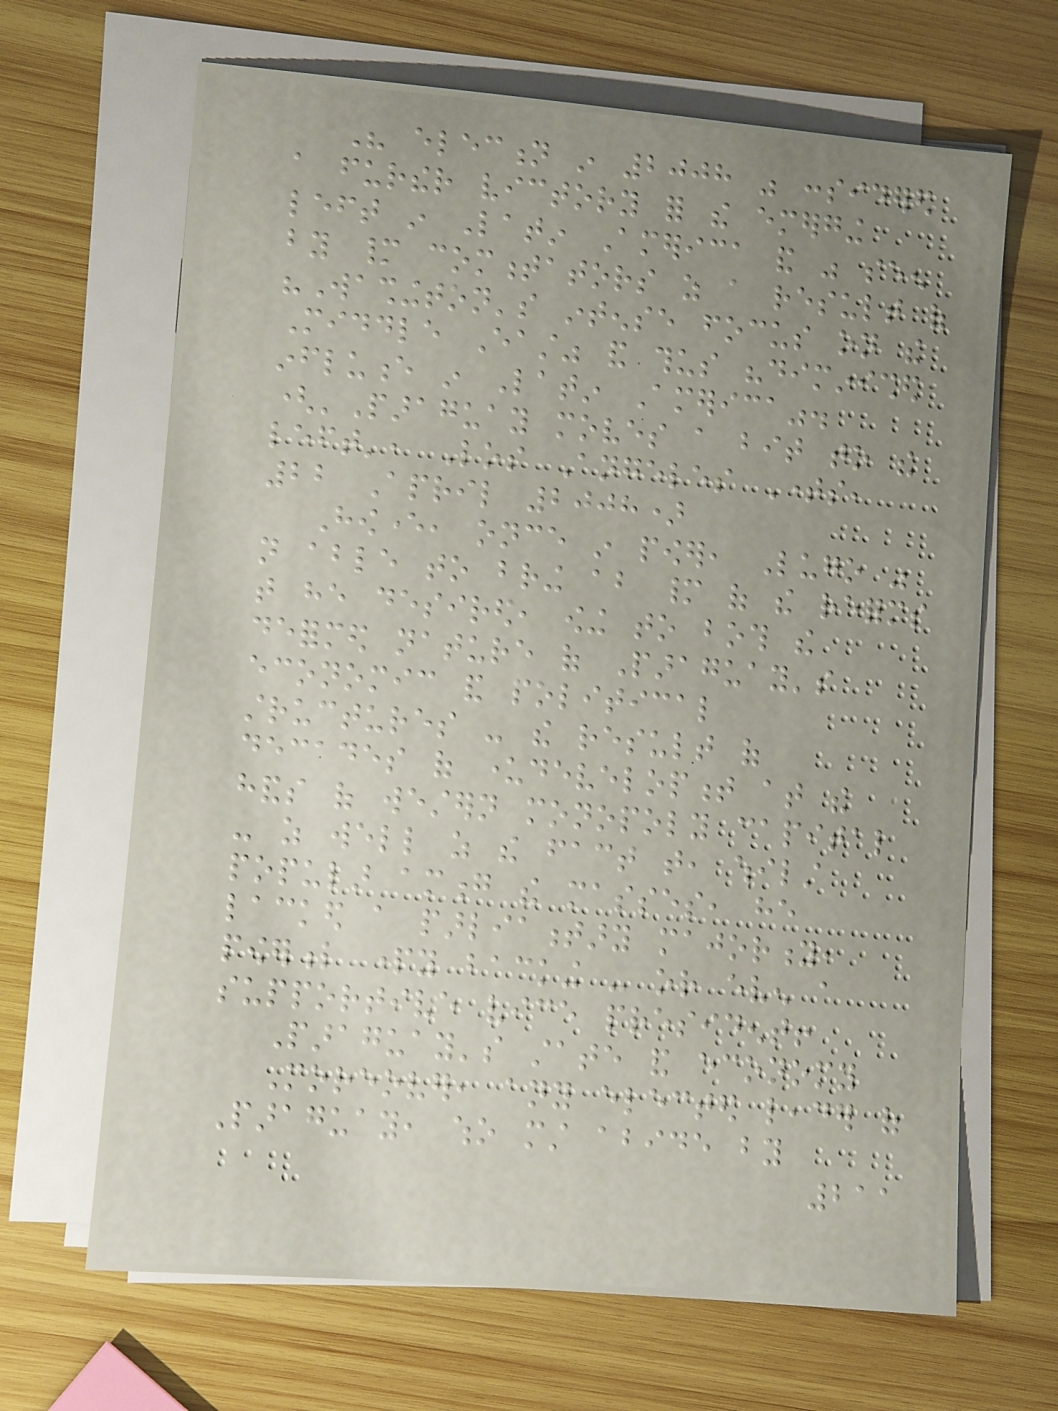His election in 2008 was considered
a further victory for the emerging
left in Latin America and was seen
by many commentators as a result of
"Washington's intense focus on the
Middle East" and thus "diminished
influence in Latin America".
('Paraguay moves a bit to the
left', Los Angeles Times,
22 April 2008)
However, once in power, Lugo was
not able to bring about many of the reforms
that he desired, owing to both the
deformed nature of Paraguay's
economic and political
structures - the result of
decades of underdevelopment at the
hands of western monopoly capital
- as well as the fact that, whilst
popular among the masses, he
lacked a parliamentary majority,
powerful party backing - or even a
supportive vice president!
Paraguay's state and economy
Moreover, any elected leader of
Paraguay, who must abide by
211
